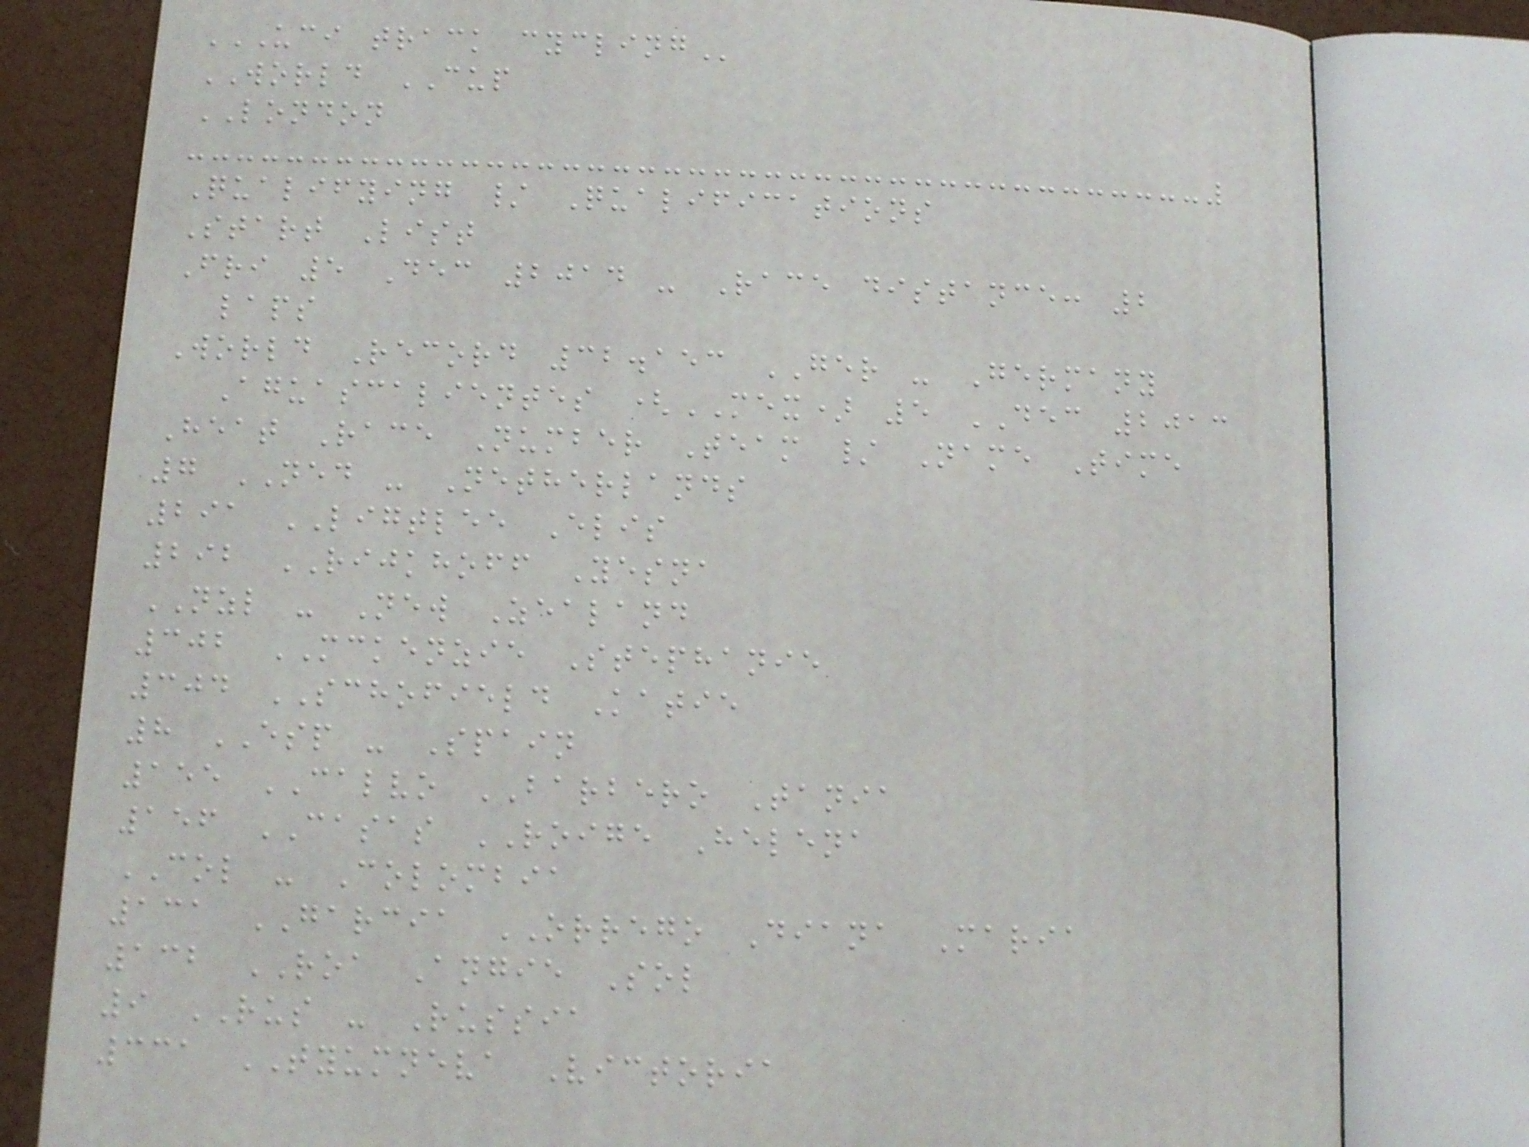UCI TRACK CYCLING
WORLD CUP
LONDON
Qualifying / Qualifications
Start List
Fri 5 Dec 2014 - Race distance: 2
laps
World Record 32.153 GER - Germany
Aguascalientes (MEX) 5 DEC 2013
Heat Race Number Team / Name Time
7 NED - Netherlands
291 LIGTLEE Elis
292 RIJKHOFF Yesna
NZL - New Zealand
302 MCKENZIE Stephanie
304 SCHOFIELD Katie
8 ESP - Spain
155 CALVO BARBERO Tania
156 CASAS ROIGE Helena
COL - Colombia
131 GARCIA ORREGO Diana Maria
132 ROA Angie Sol
9 RUS - Russia
331 TYUMNEVA Victoria
